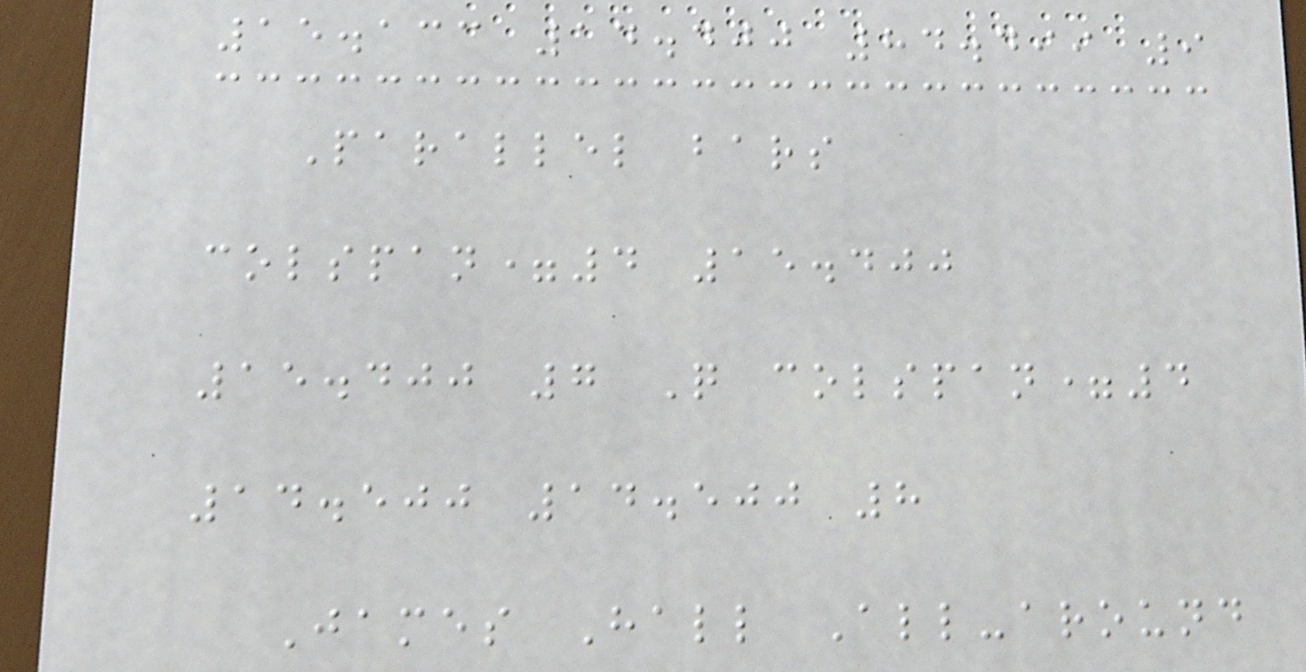15.133 14.400 84.499 9
Parallel bars
colspan=4 15.400
15.400 7 Q colspan=4
14.500 14.500 8
James Hall All-around
